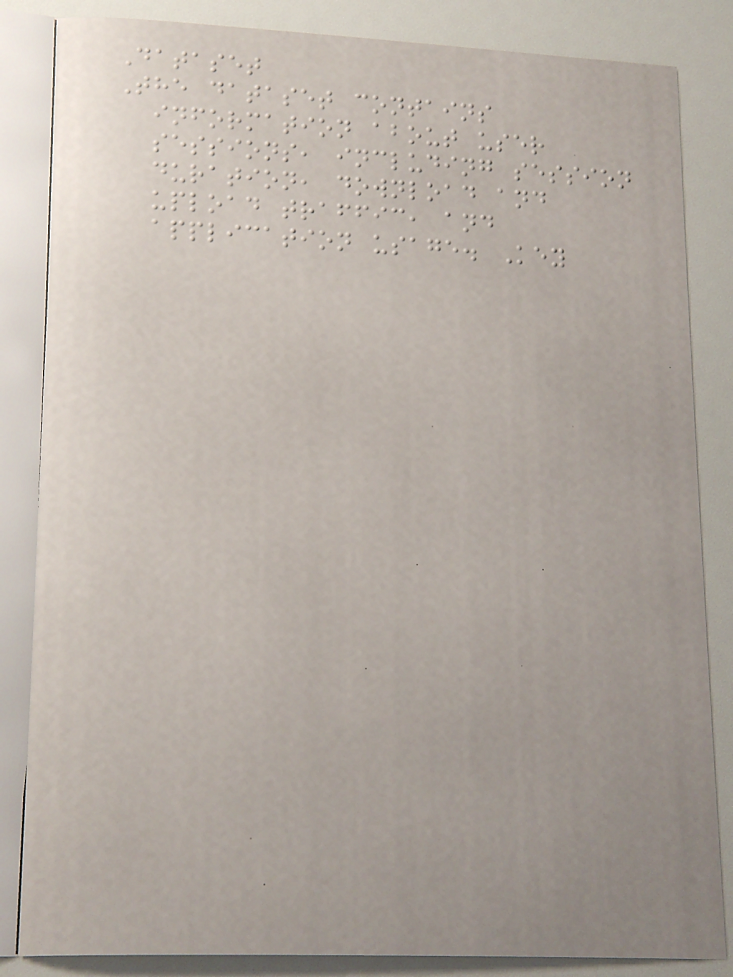Dataset
The dataset contains
information about user
sessions, including session
duration, download and
upload traffic, and
application usage. Key
